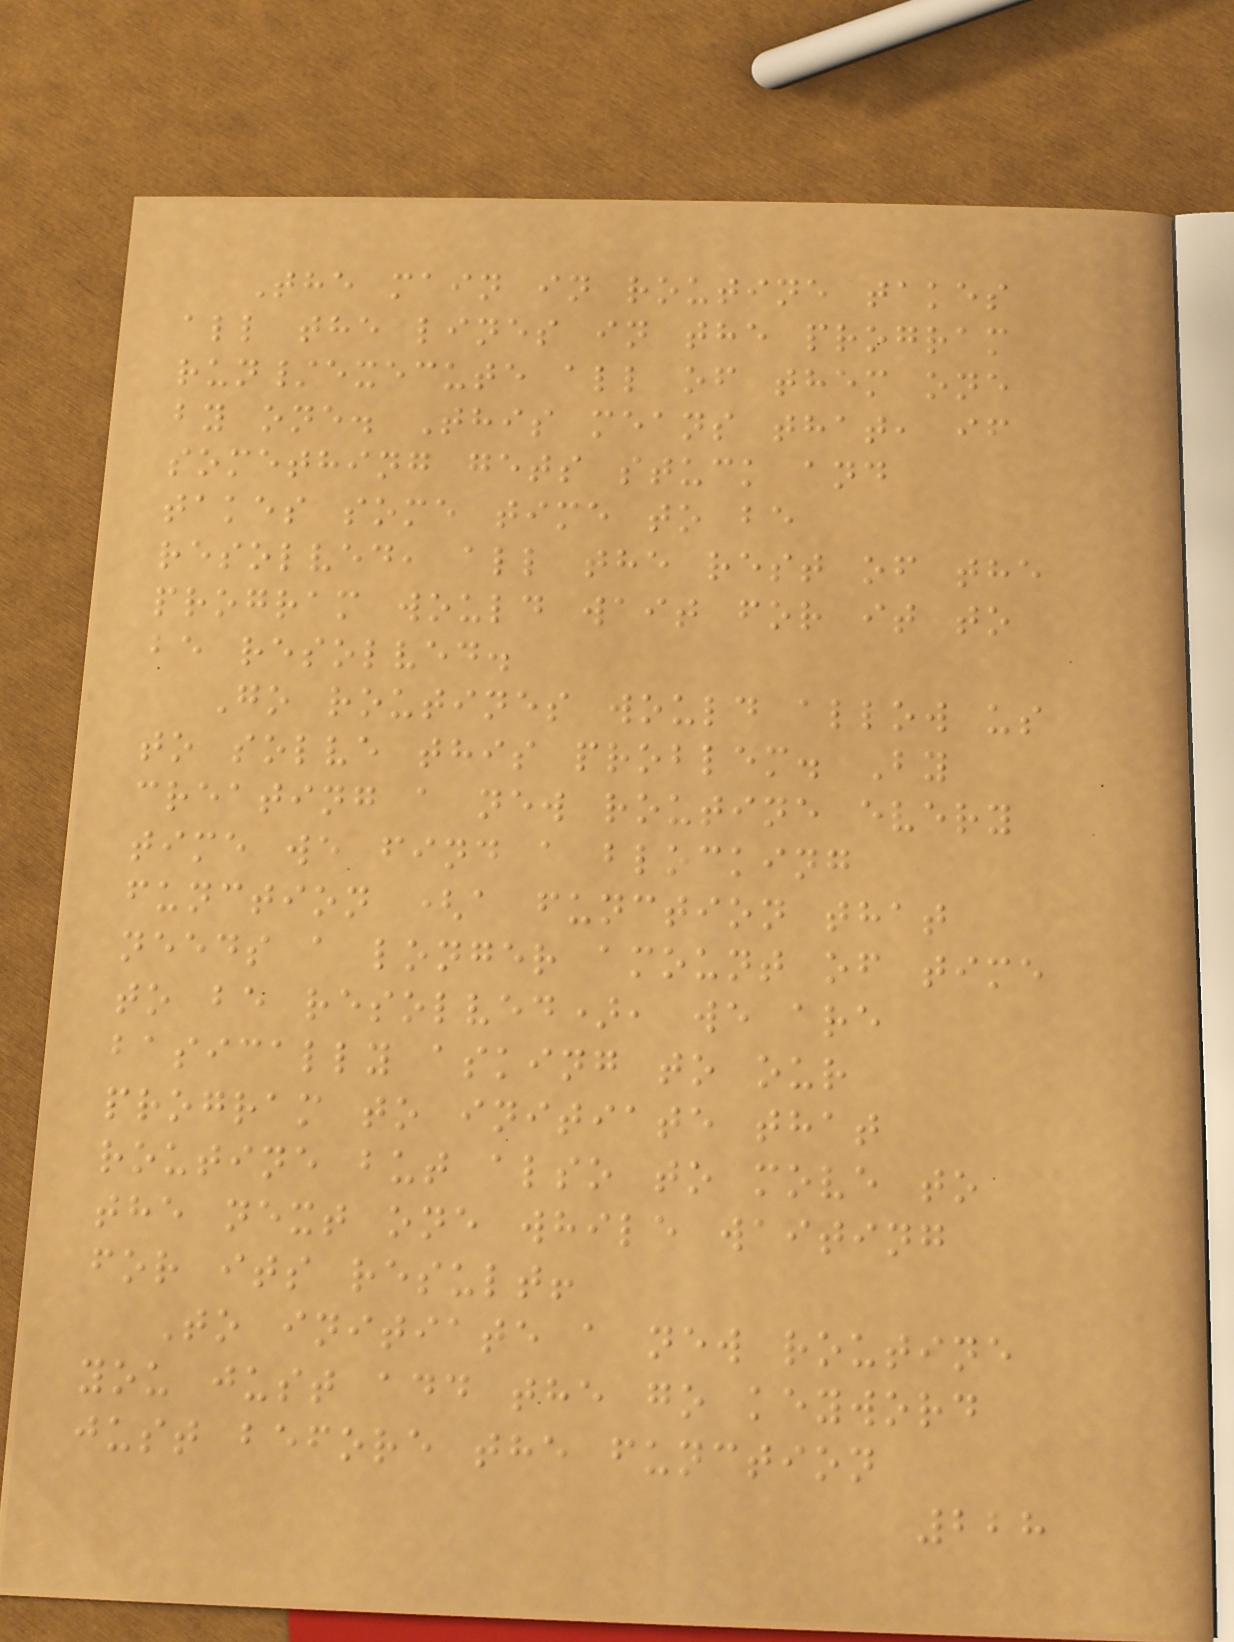The main in routine takes
all the lines in the program
run/execute all of them one
by one. This means that, if
something gets stuck and
takes some time to be
resolved, all the rest of the
program would wait for it to
be resolved.
Go routines would allow us
to solve this problem. By
creating a new routine every
time we find a blocking
function (a function that
needs a longer amount of time
to be resolved), we are
basically asking to our
program to initiate that
routine but also to move to
the next one while waiting
for its result!
To initiate a new routine
you just add the go keyword
just before the function
228
